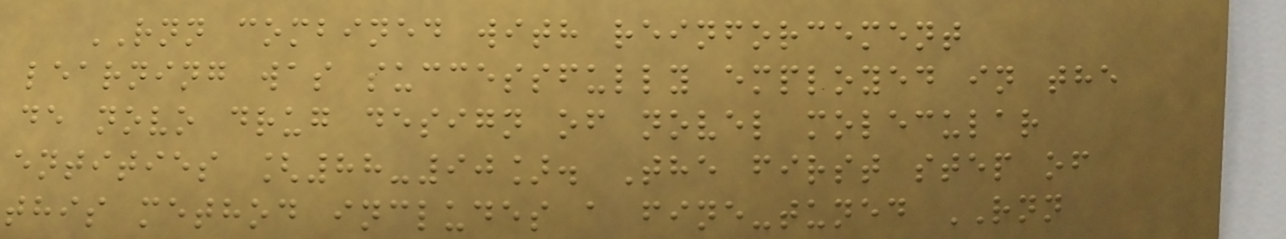RNN combined with reinforcement
learning was successfully employed in the
de novo drug design of novel molecular
entities [88-90]. The first step of
this method includes a fine-tuned RNN
